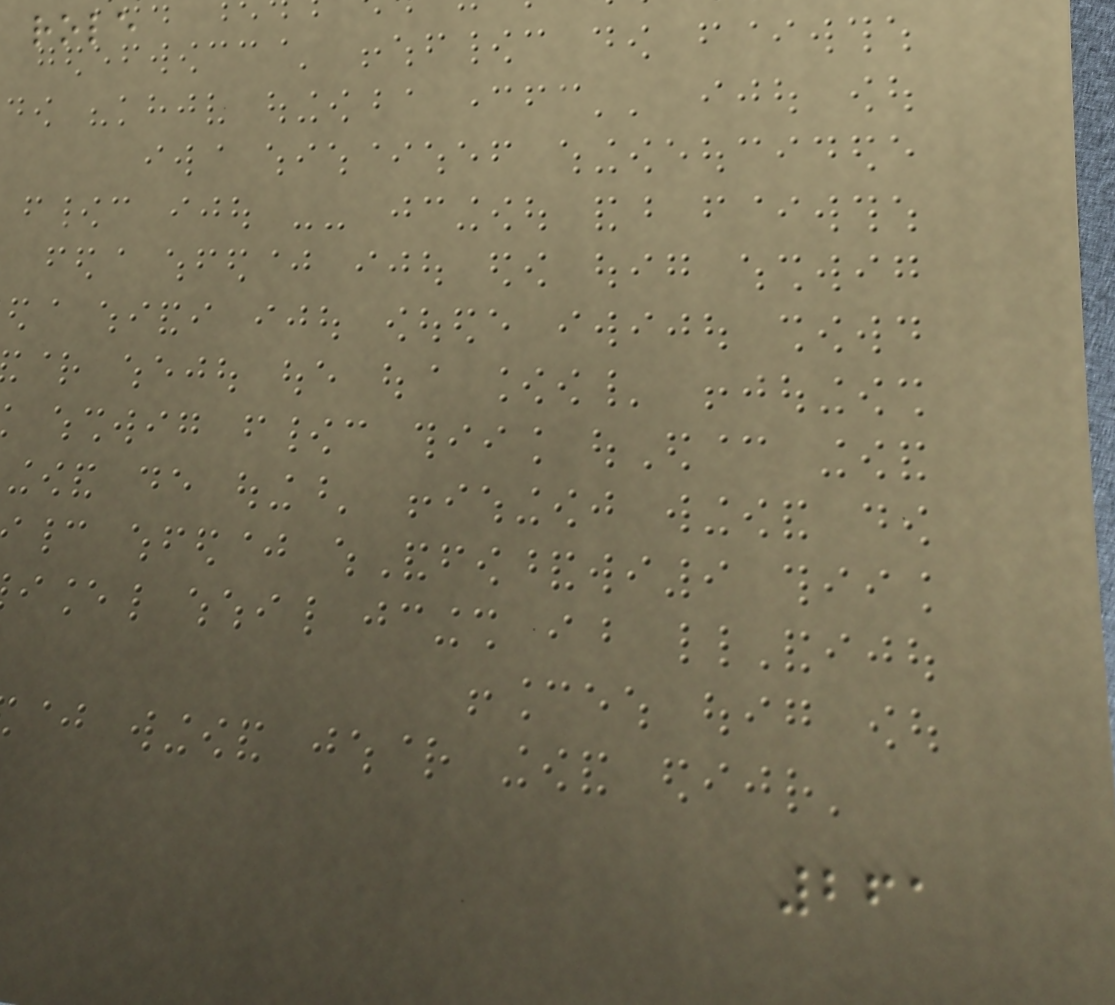role
261
